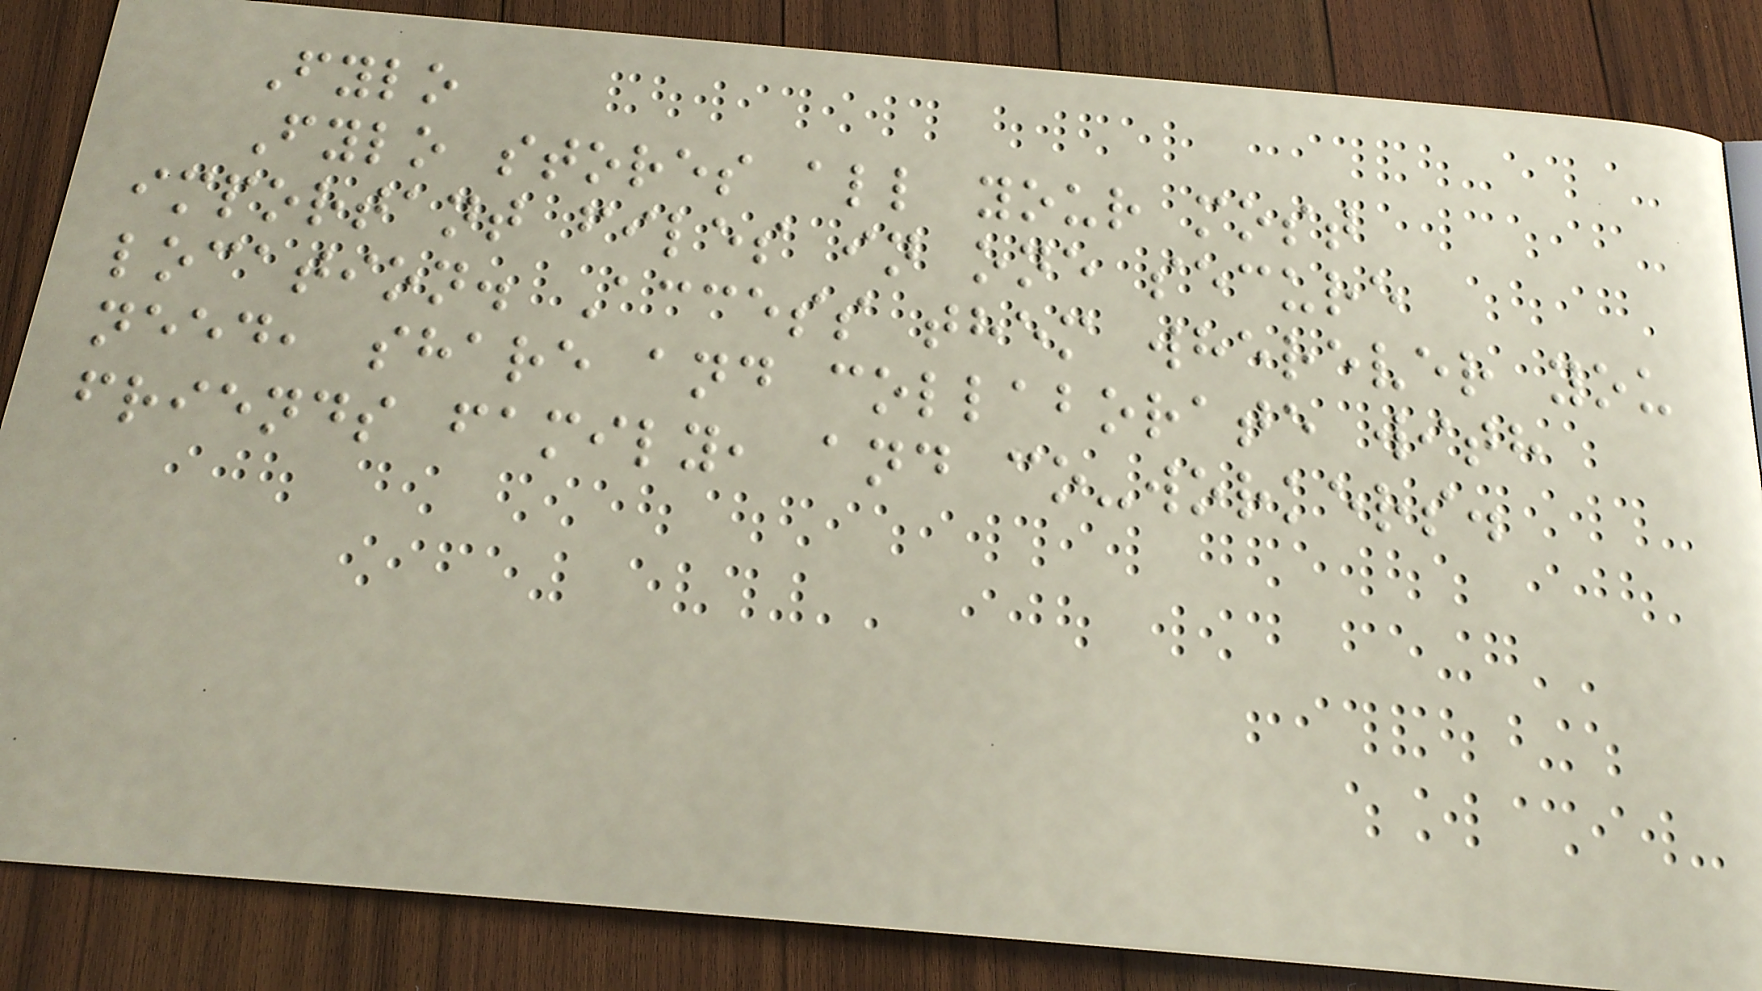Fylo
Fylo stores all your most
important files in one secure
location. Access them wherever you
need, share and collaborate with
friends family, and co-workers.
